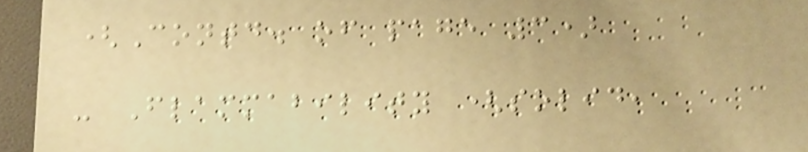(Contd. of page 3)
- Flammability (solid,
